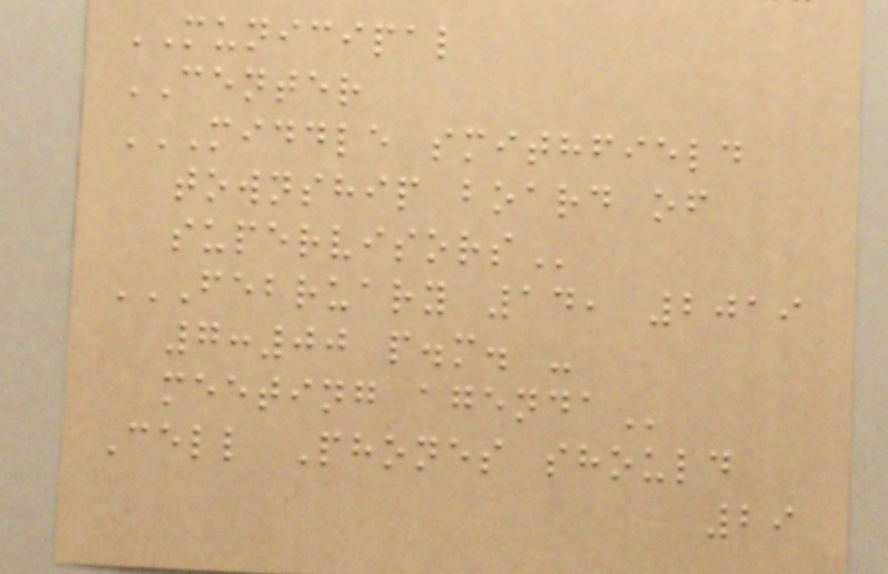MUNICIPAL
CENTER
MIDDLE SMITHFIELD
TOWNSHIP BOARD OF
SUPERVISORS
FEBRUARY 14, 2019
7:00 P.M. -
MEETING AGENDA
Cell Phones should
29
